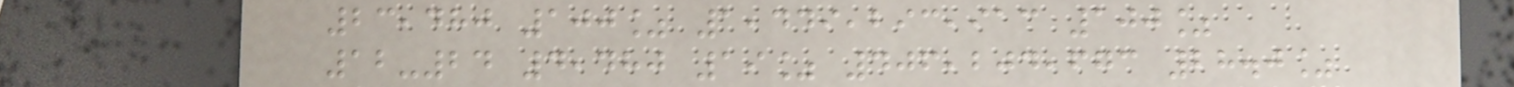23,480 100% 1,449,293,913 100%
12-24 4,480 19% 406,204,673 28.0%
